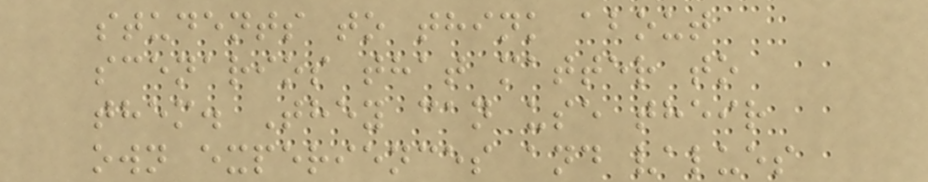students to think about
scenarios that matter to
them. They can use their
own experiences and values
